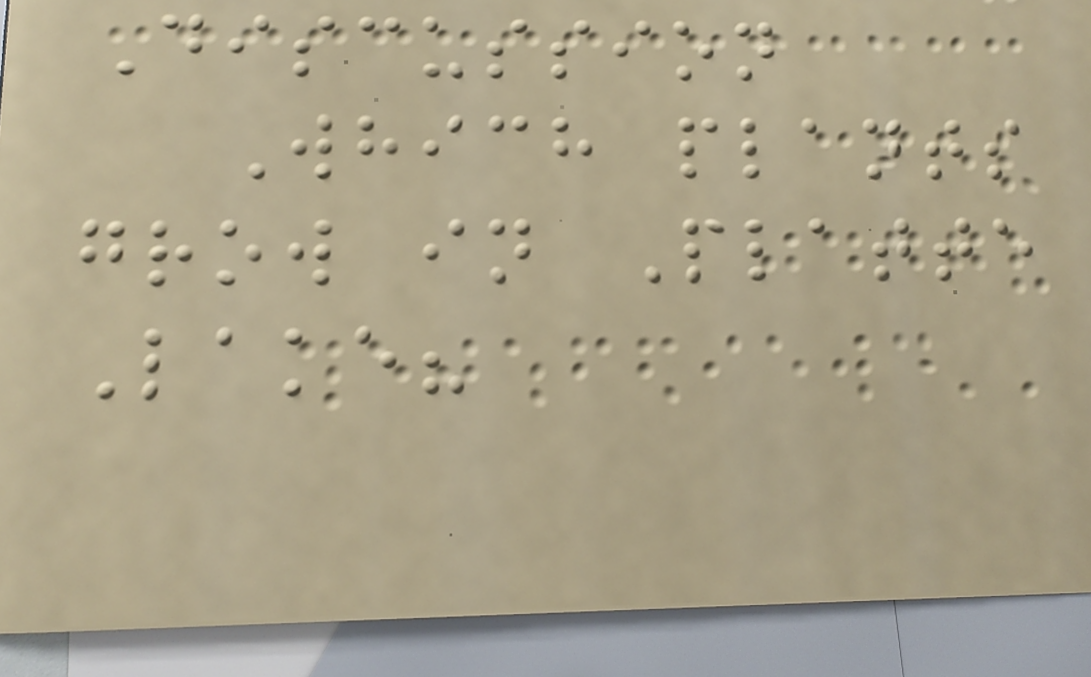Discussion
Which plants
grow in Platte
Lake?
